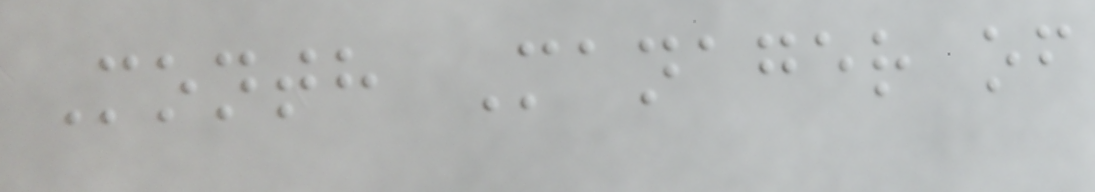Month Manager of
